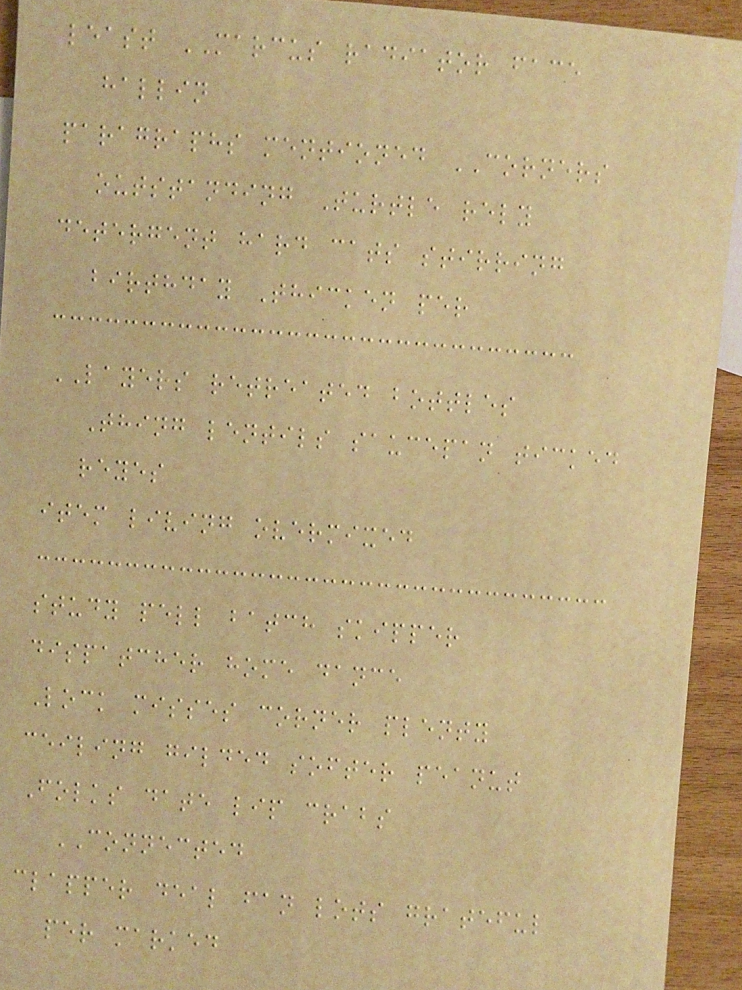least MARCUS radiator face
hallin
paragraphs mentioned CORNERS
outstanding Turtle rely
detergent hard cats stirring
birthday Thicken per
LAYERS retreated bottles
Thing lentils saucepan ticked
reyes
item living overmixed
study pell batch skipper
dispatcher home dance
Lock misses corner plenty
ceiling gilded softer peanut
Folks date lip crabs
CONNECTED
clapper deal fan lots grateful
per marked
